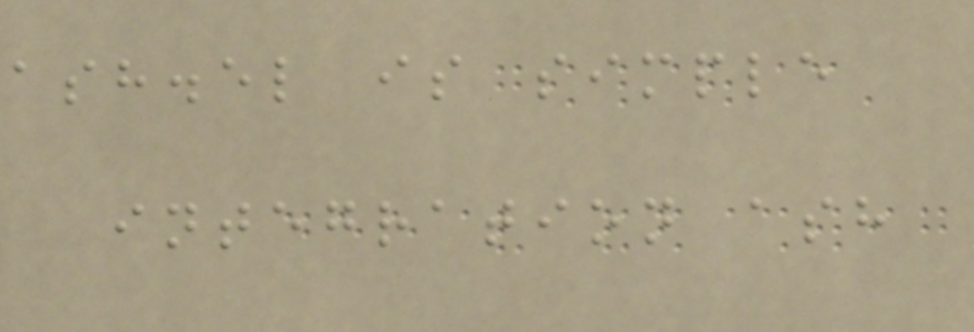ash.el is simple
integration ash
